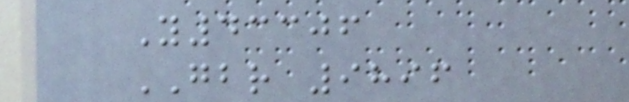Y43306
GBR 9896
